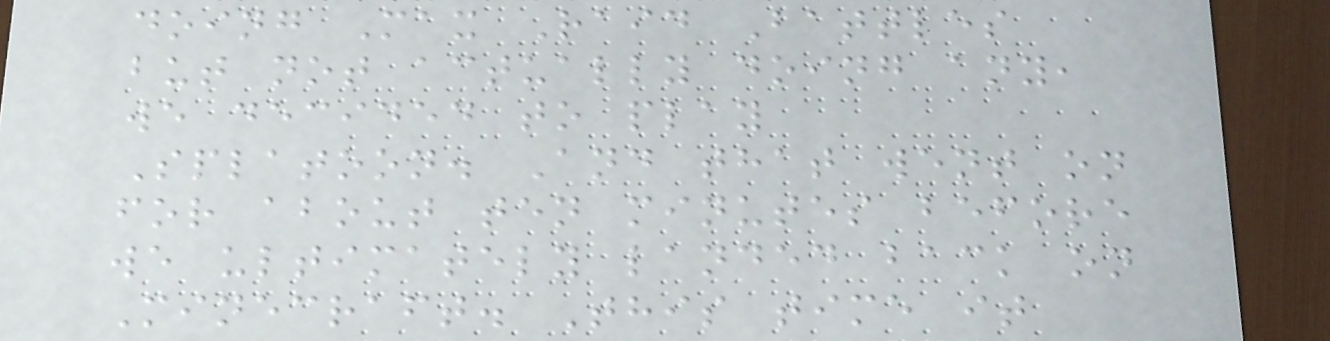doing Max Raid Battles
but not actually doing any,
we decided to play
Splatoon. And that went on
for about ten minutes before
we ultimately landed back on
Minecraft. This time it
